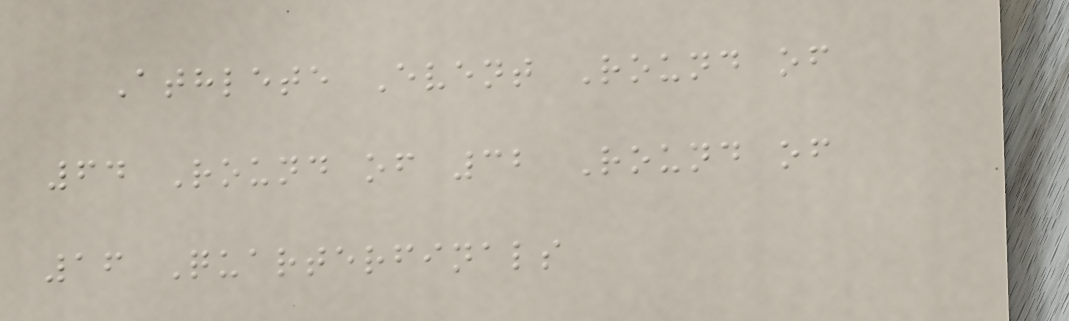Athlete Event Round of
64 Round of 32 Round of
16 Quarterfinals
